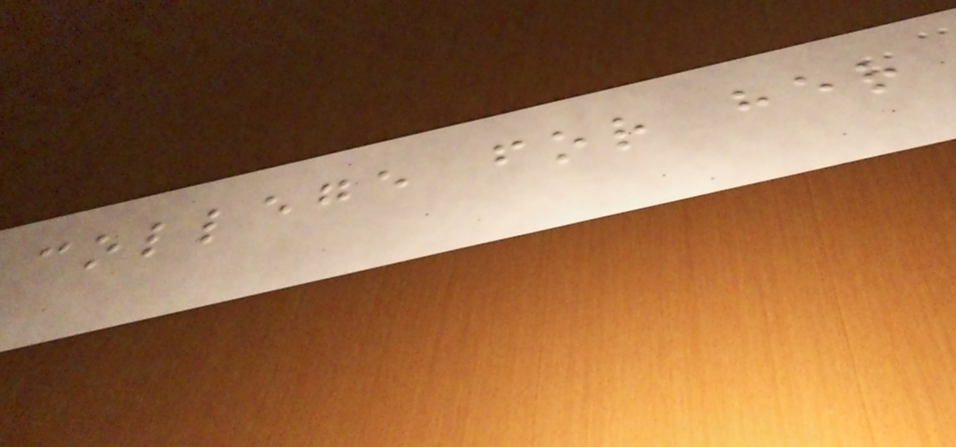college for her
